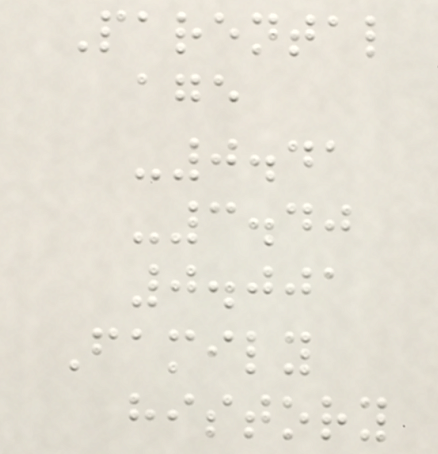Parental
age
-0.41
-3.40
0.001
Family
history
